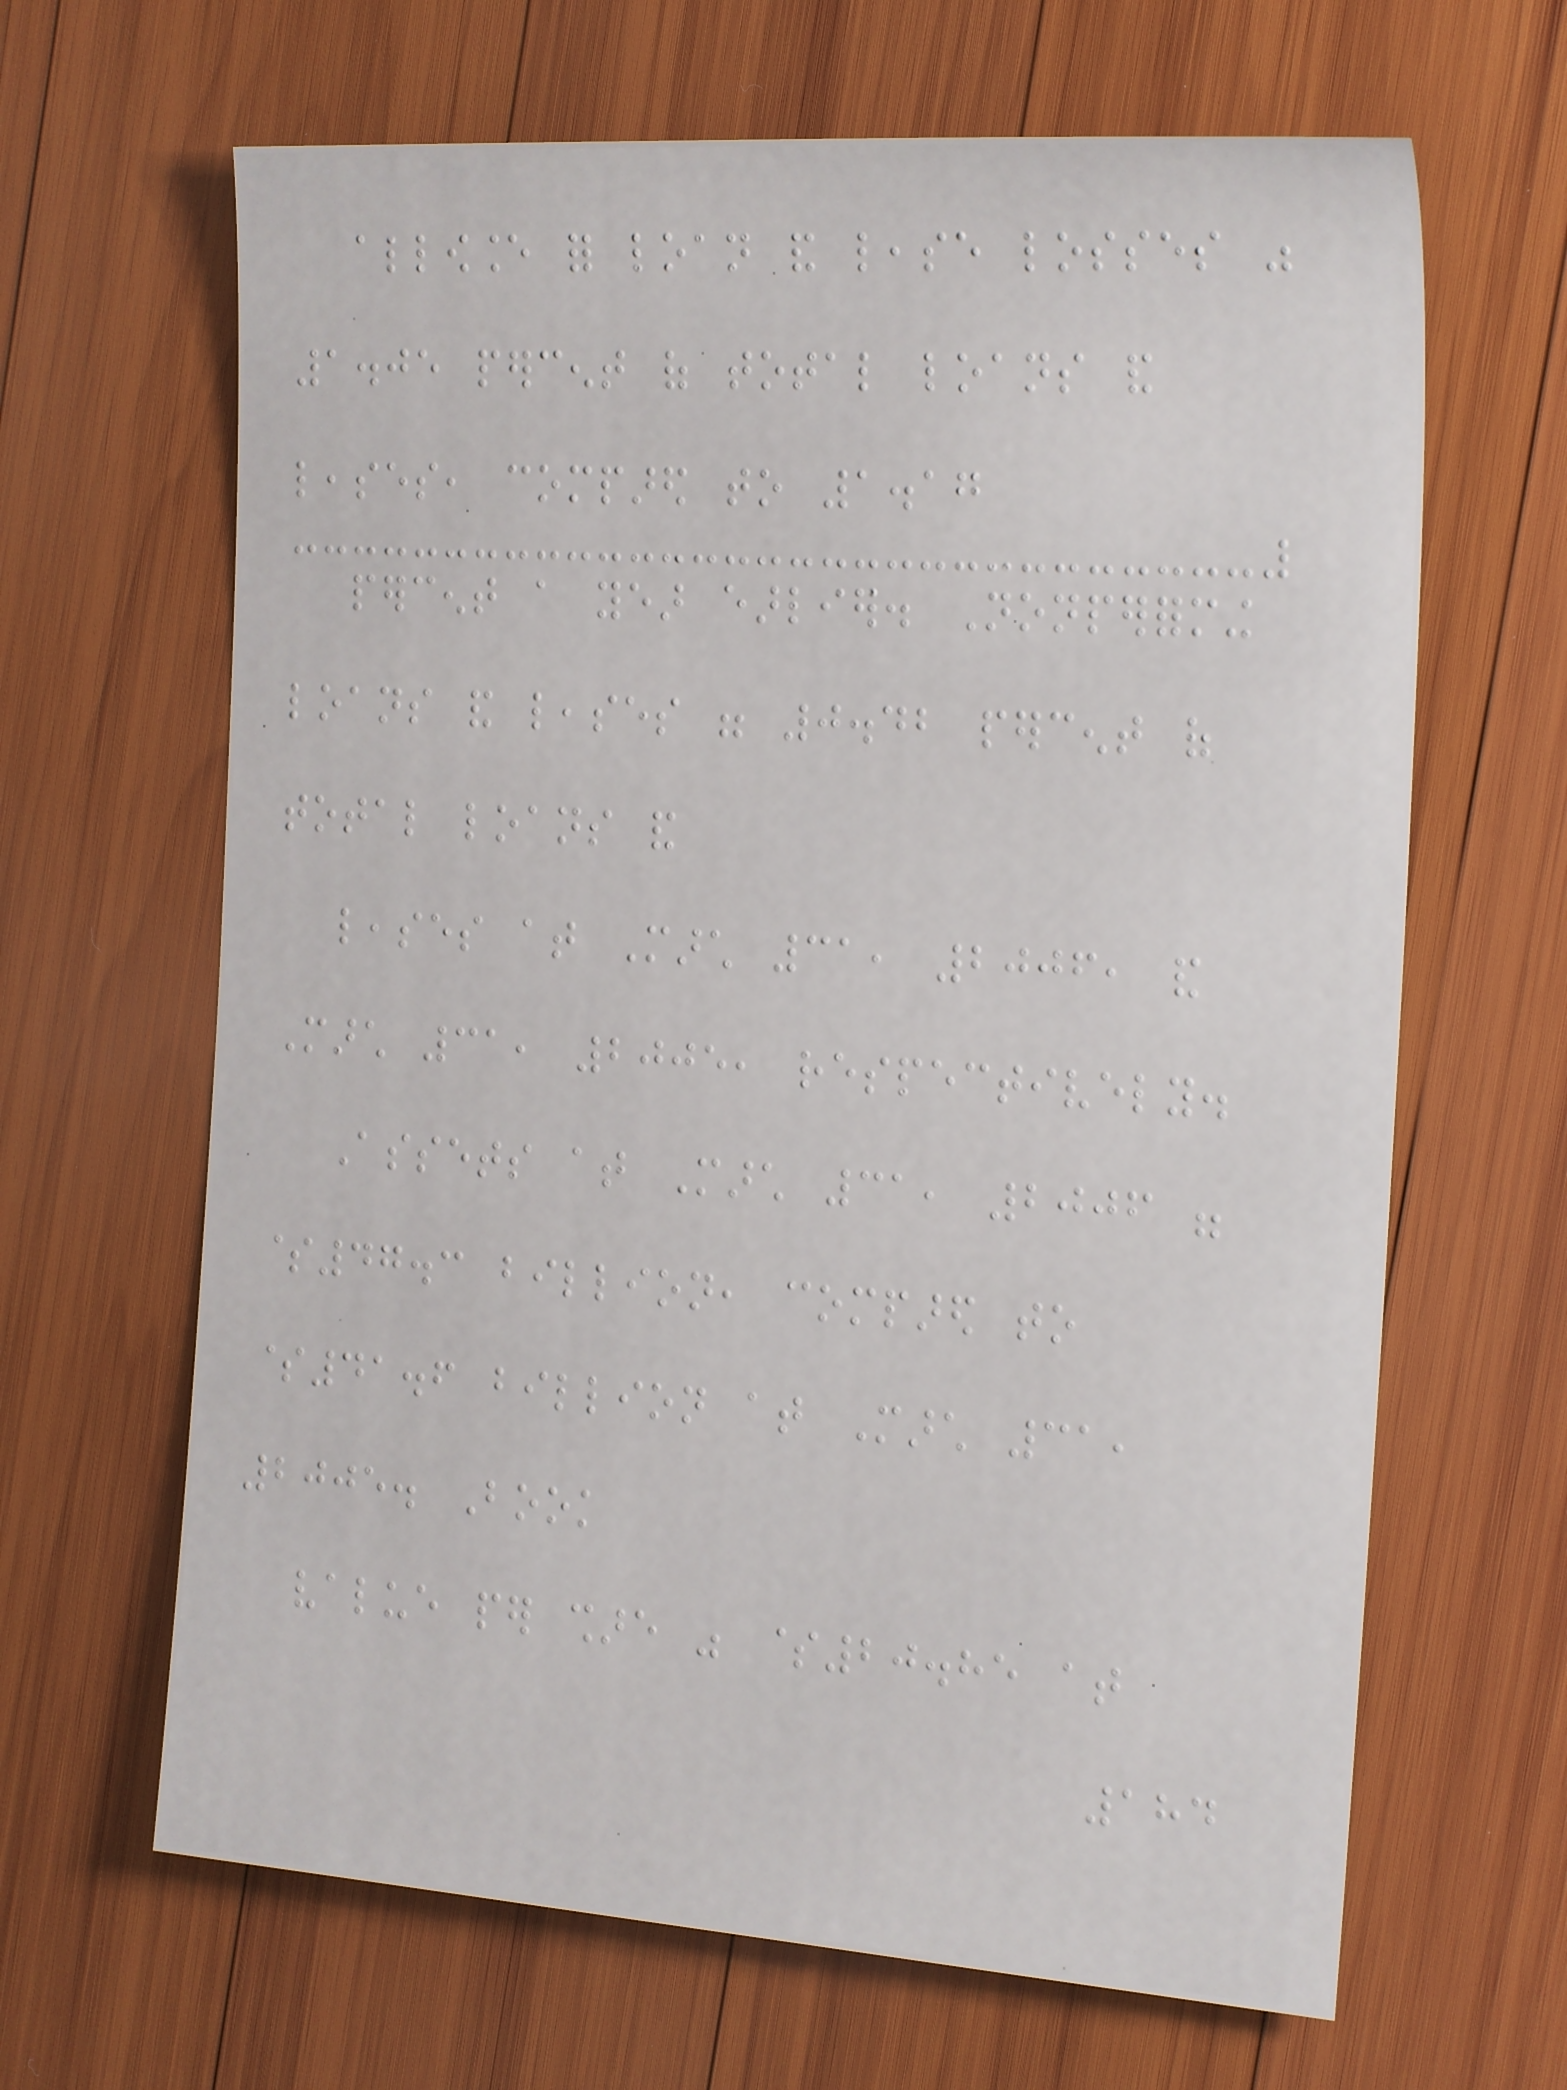allowance for loan and lease losses was
1.05 percent of total loans and
leases, compared to 1.17
percent a year earlier. Nonperforming
loans and leases were 0.42 percent of
total loans and
leases at March 31, 2006, and
March 31, 2005, respectively.
Assets at March 31, 2006 were
$47.3 billion, compared to
$41.6 billion at March 31,
2005. Book
value per share was $20.85 at
184
